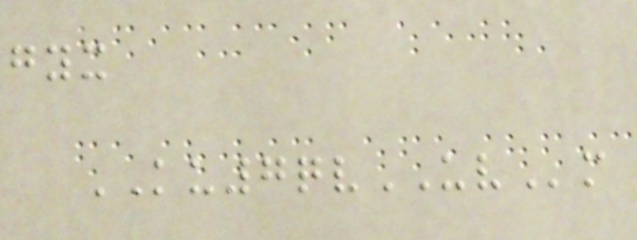gyx
KU7qvUVm
